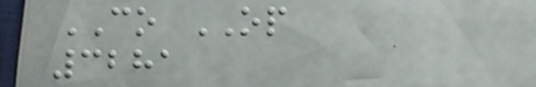CO OP
3281
